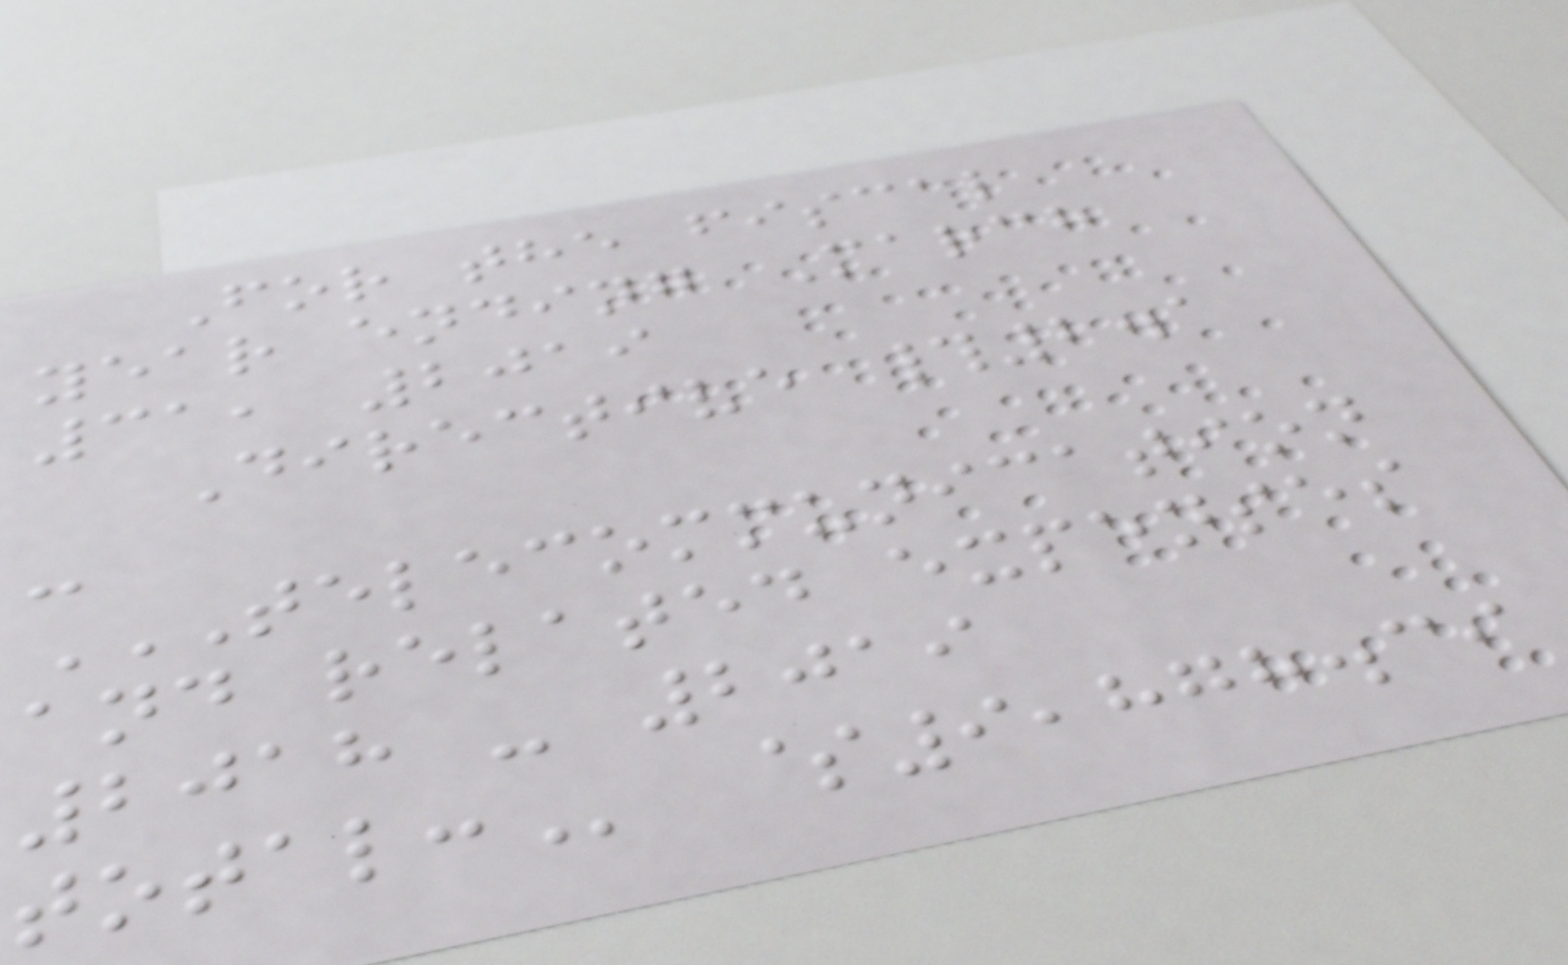For the fiscal
year ending March
31, 2019
Directive #2.1
-
TELECOMMUNICATION
AND RELATED EXPENSES
2018 - 2019
TOTAL: $9,878.39
